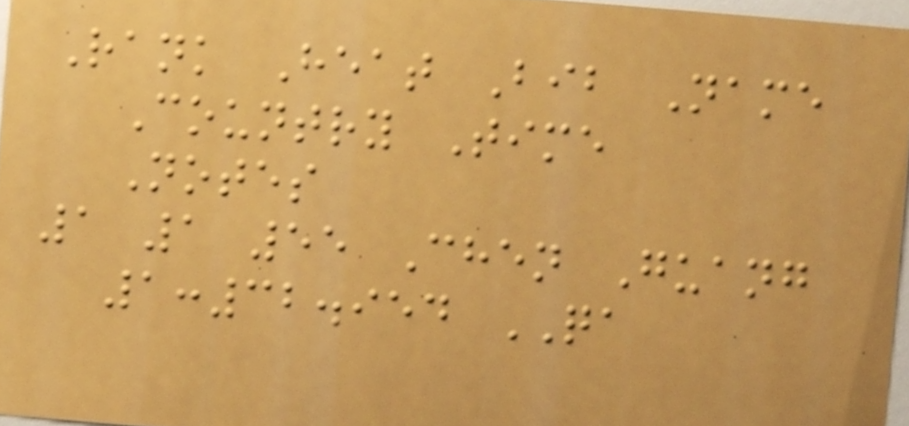Rank Heat Bib Name
Country Time
Notes
1 1 55 Chen Guang
1:32.954 QA
